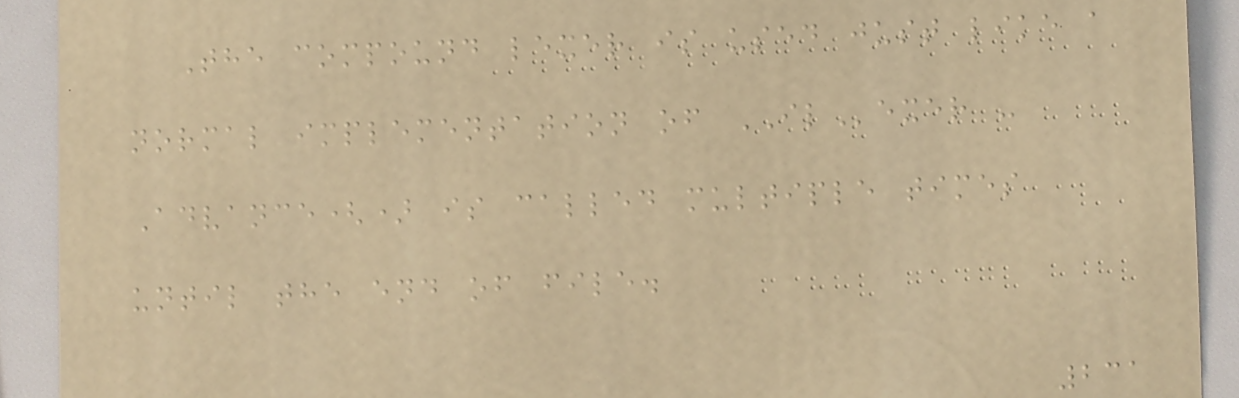The compound lexer is used just like a
normal implementation of ILexer -
Advance() is called multiple times
until the end of file.
231
